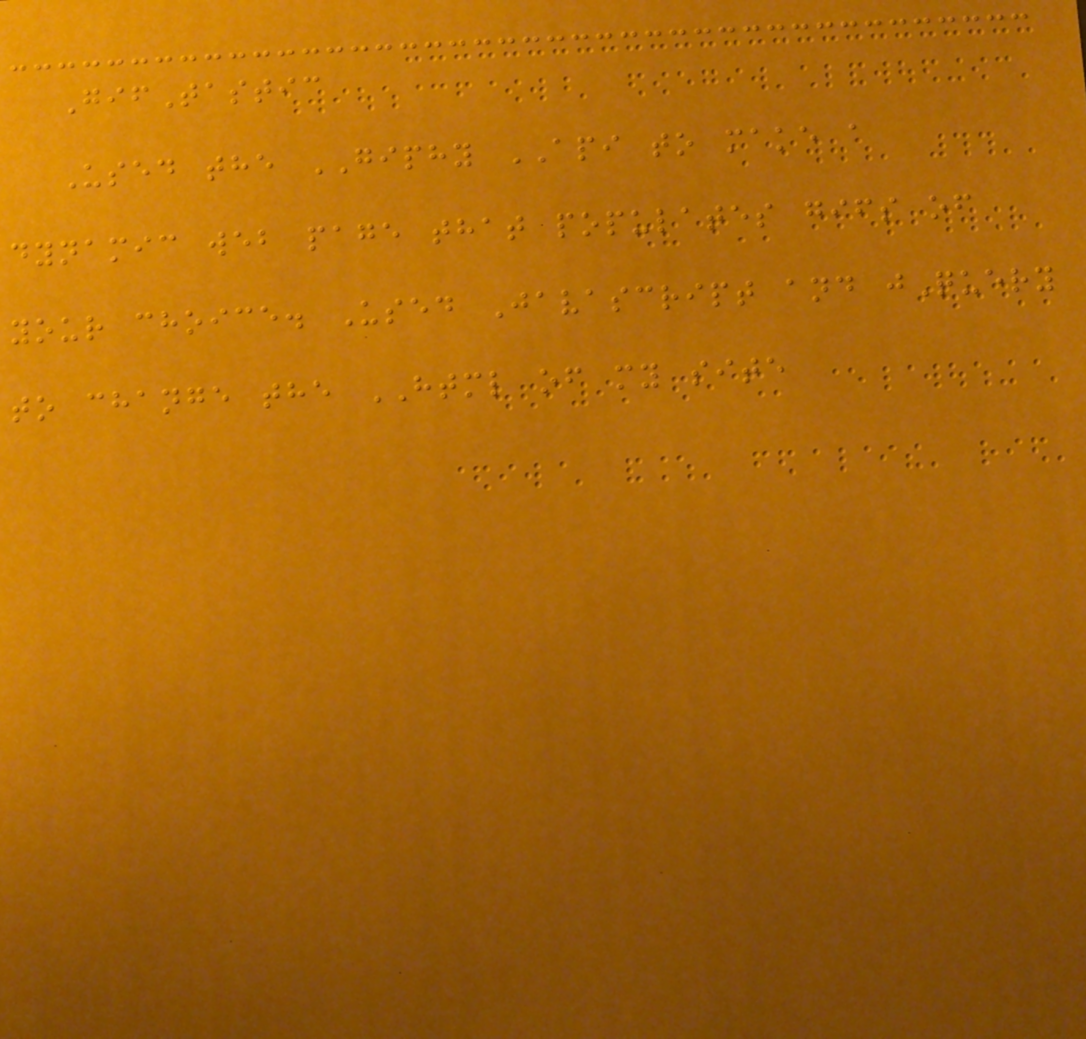GifTastic
Used the GIPHY API to make a
dynamic web page that populates gifs of
your choice. Used Javascript and jQuery
to change the HTML of my site
